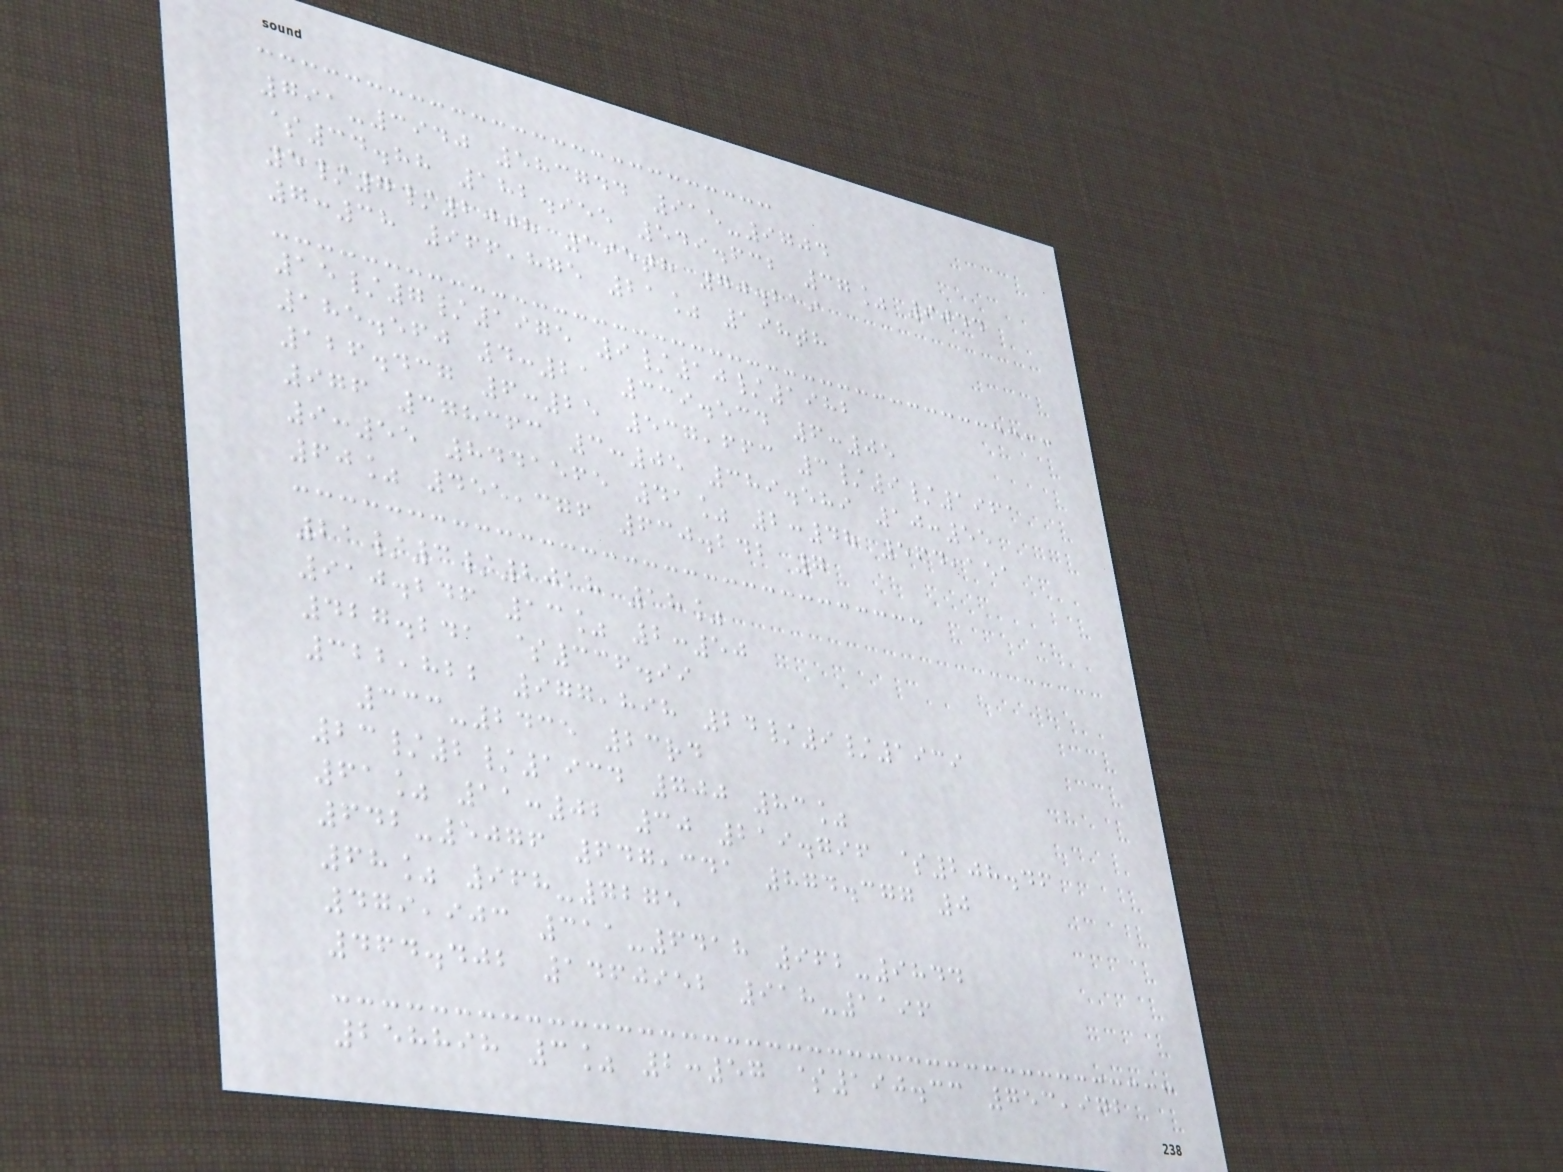791-3940 583744 915-9704
$34.88 182.955 549.632 37% 9044
5/7/2008 195th 70.219
7:38 966,875 21% 198th
15/7/1975 9/10/1982
185.560 4:21 339.534 6:05
126.437 6:25 537,663 3/9/1961
976 378363 3:05 389.589 10:55
9:55 8441565 41% 2:48 564,151
60% 455,376 630.242 7
21/3/2018 18%
910.246 13% 2:50
427.241 $336.99
322,822 977,898 24/9/1939
333-2435 23rd
23/2/1934 700 83%
61% 11:02 30 219.796 $208.46
642-5076 647,341 874.377 0
68% 968-7275
479,903 311-6418 962-9844
464.402 1460952 918-1196
258898 3% 2:57 $190.33 753,972
